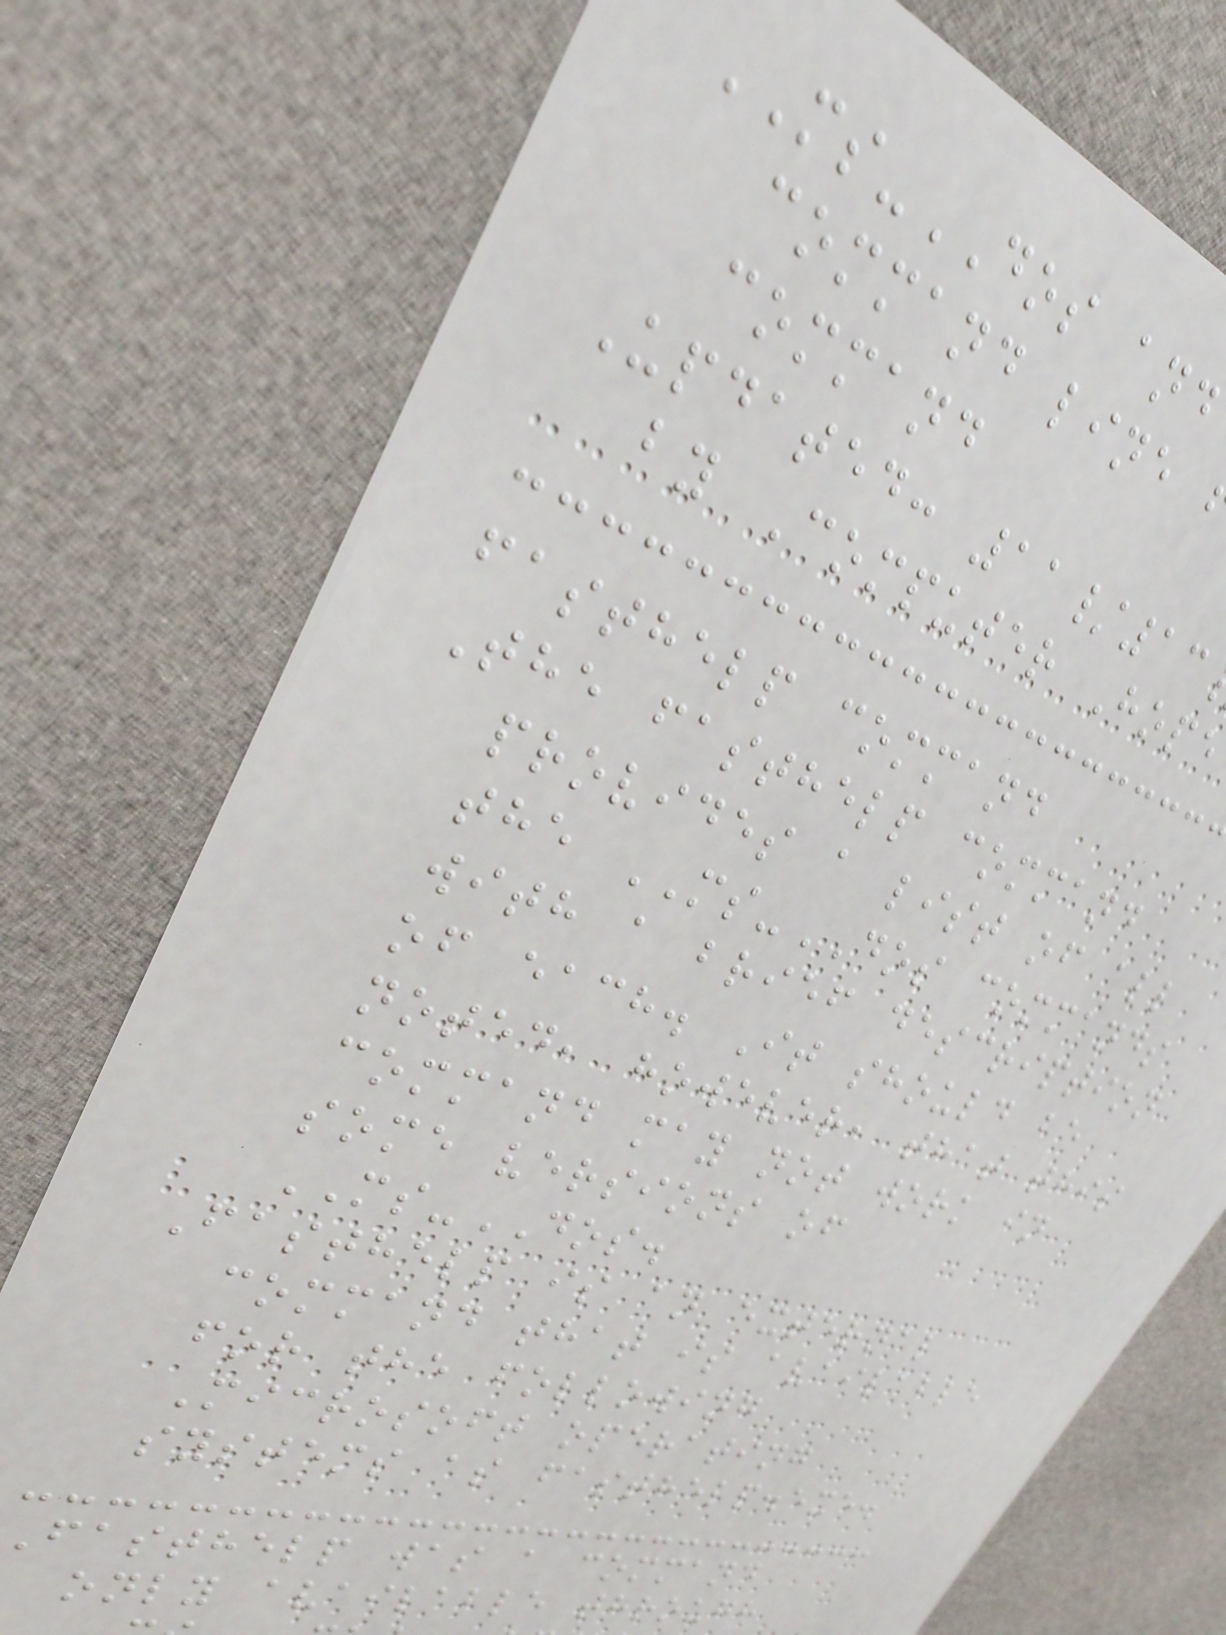MS-DOS and
command line
command
Updated: 11/13
by Computer Hope
fasthelp command
The fasthelp command
provides a list of all
the MS-DOS commands
with a brief description
of each. It should be
noted, however, that this
command may not work in
some versions of
MS-DOS.
Fasthelp is an external
command that is available
for the following
Microsoft operating
systems as fasthelp.exe.
fasthelp was a command
only available through
